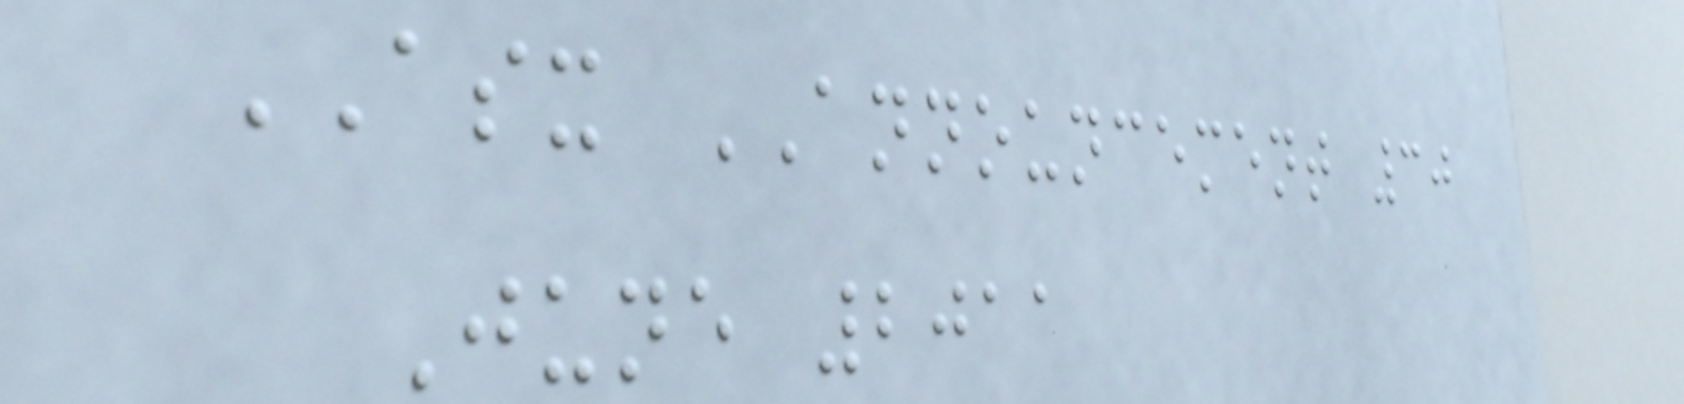ASX ANNOUNCEMENT 30
June 2011
